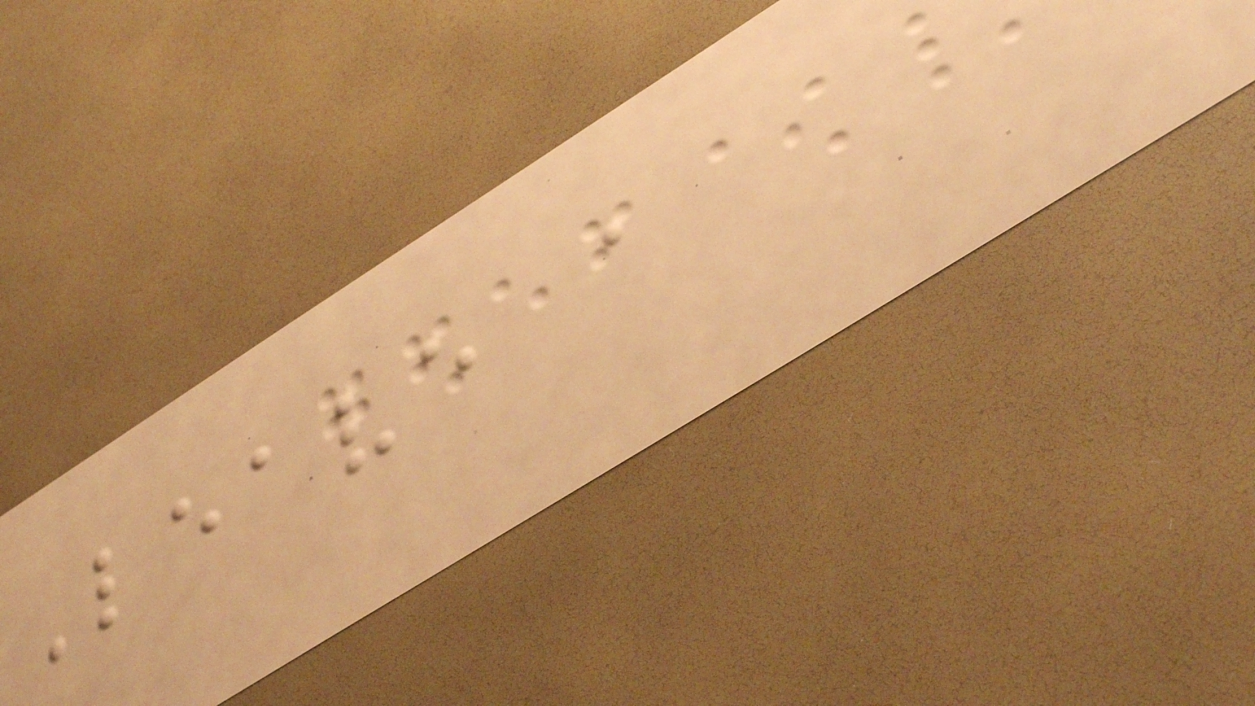Leave a
